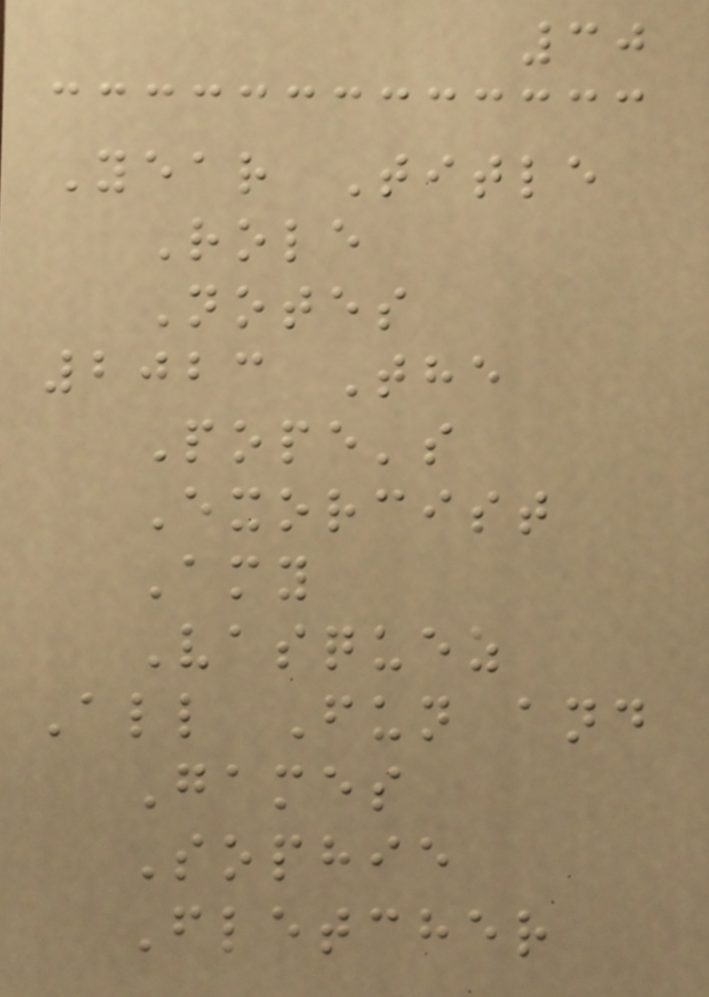30
Year Title
Role
Notes
2023 The
Pope's
Exorcist
Amy
Vasquez
All Fun and
Games
Sophie
Fletcher
